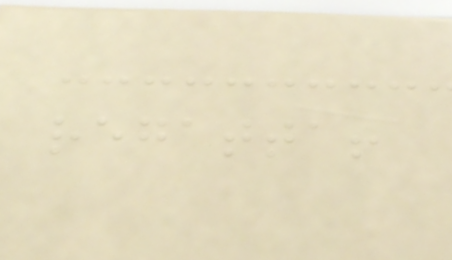regatta!
